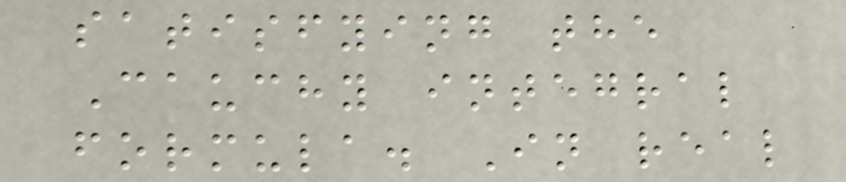satisfying the
Cauchy integral
formula. In real
